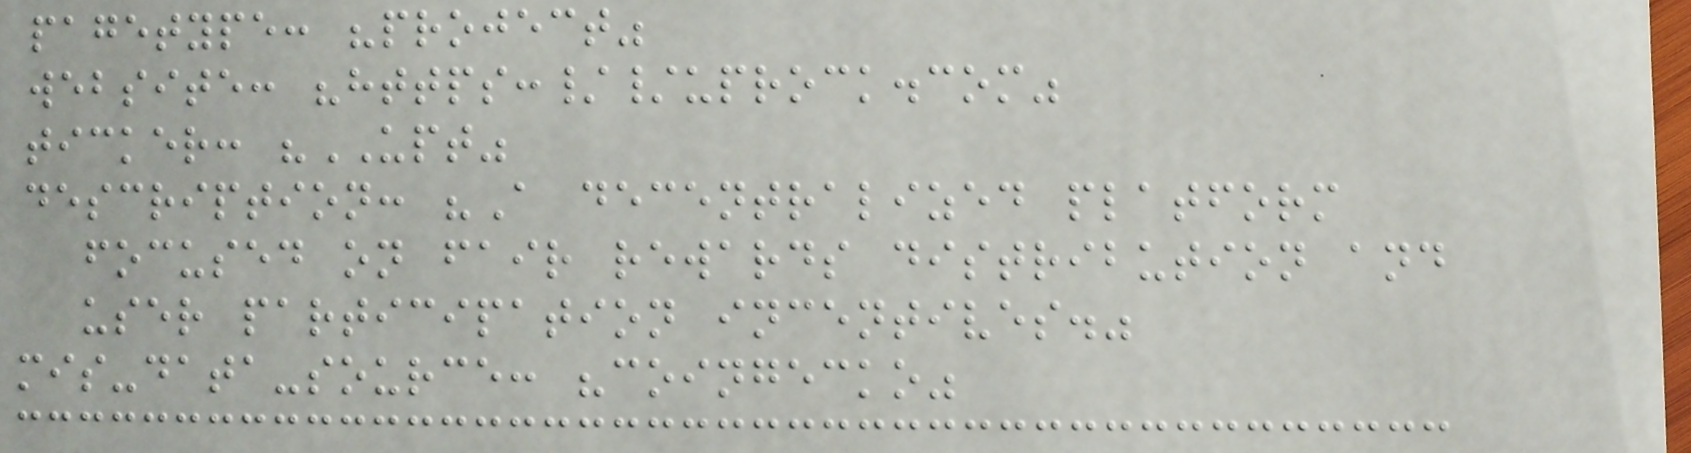pagetype: "project"
website: "https://uprock.com"
ticker: "UPT"
description: "A decentralized platform
focused on fair rewards distribution and
user participation incentives."
mis-data-source: "coingecko"
